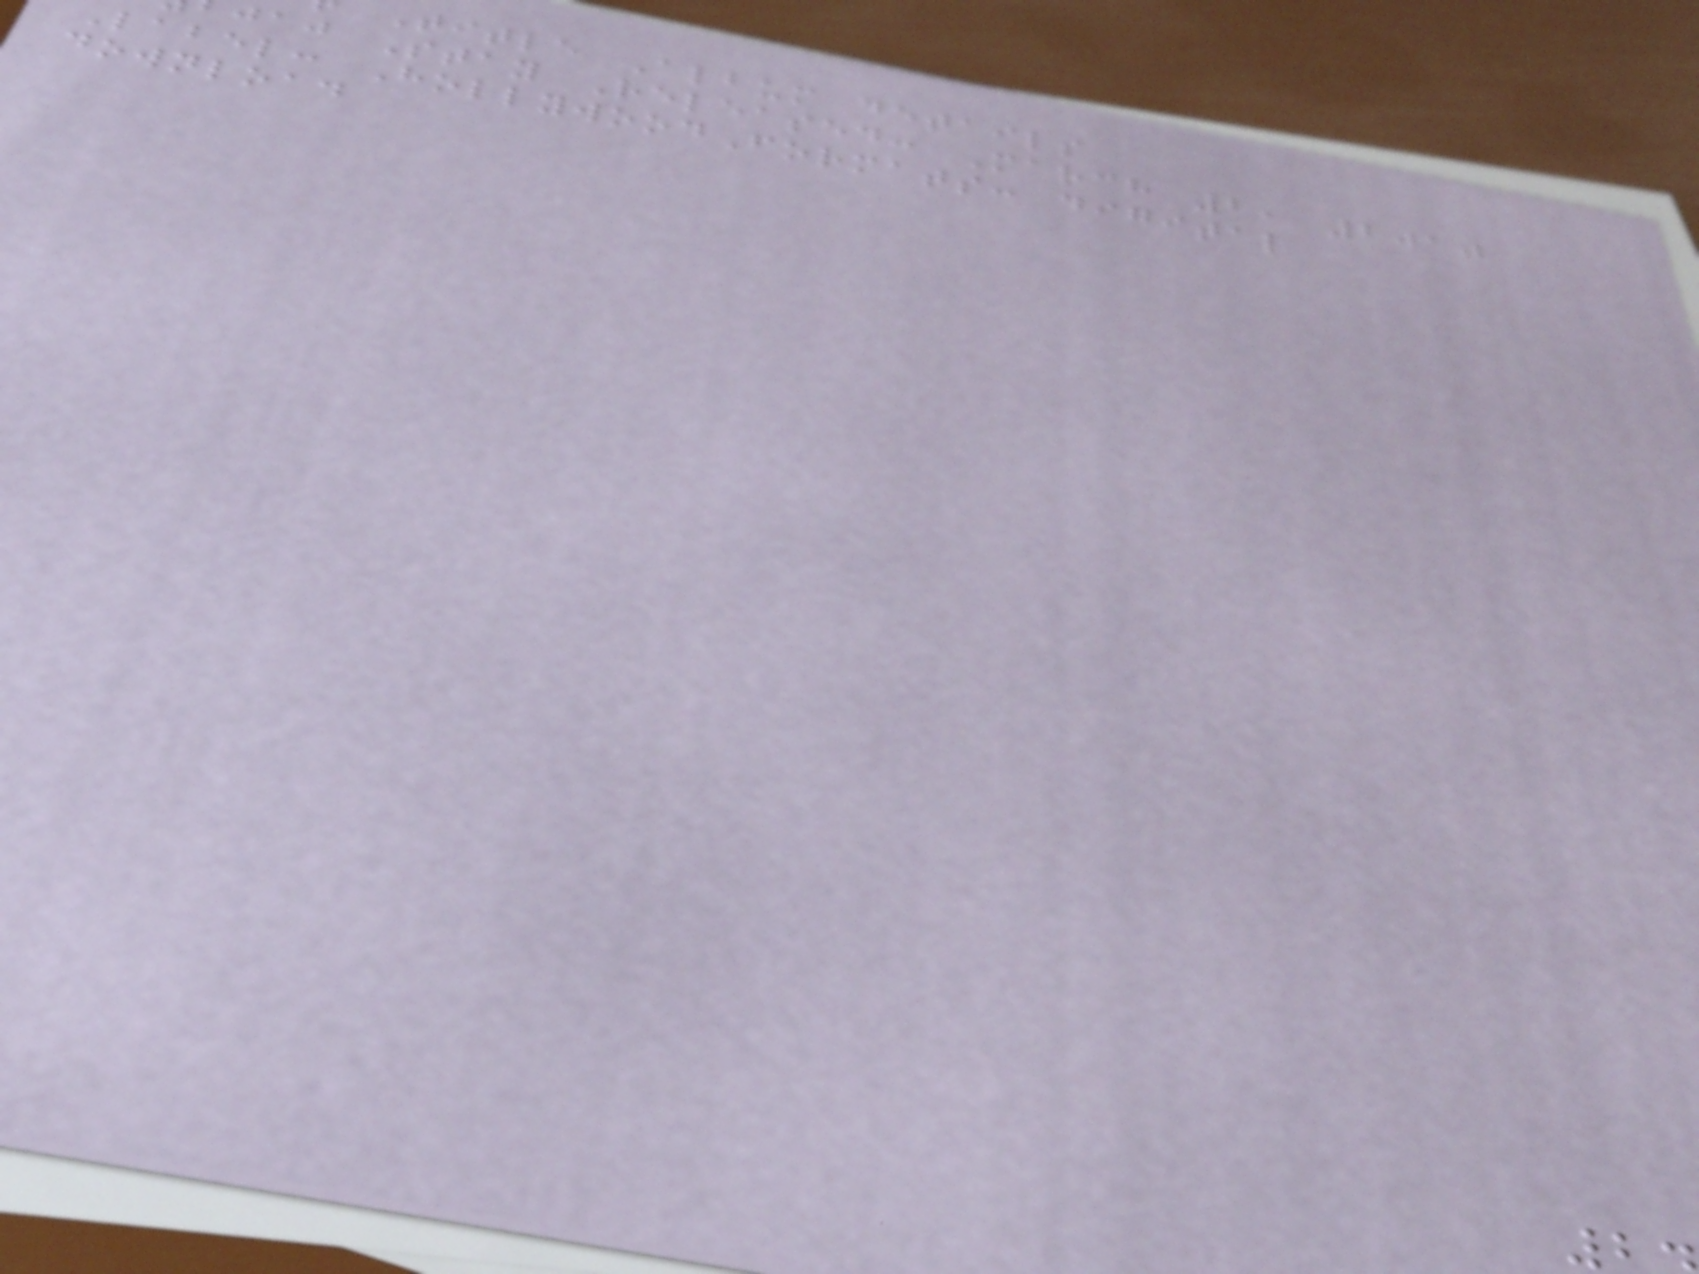Title Album details
jaj Stay Released: March 2, 2010
Label: HollywoodFormats: digital
download
